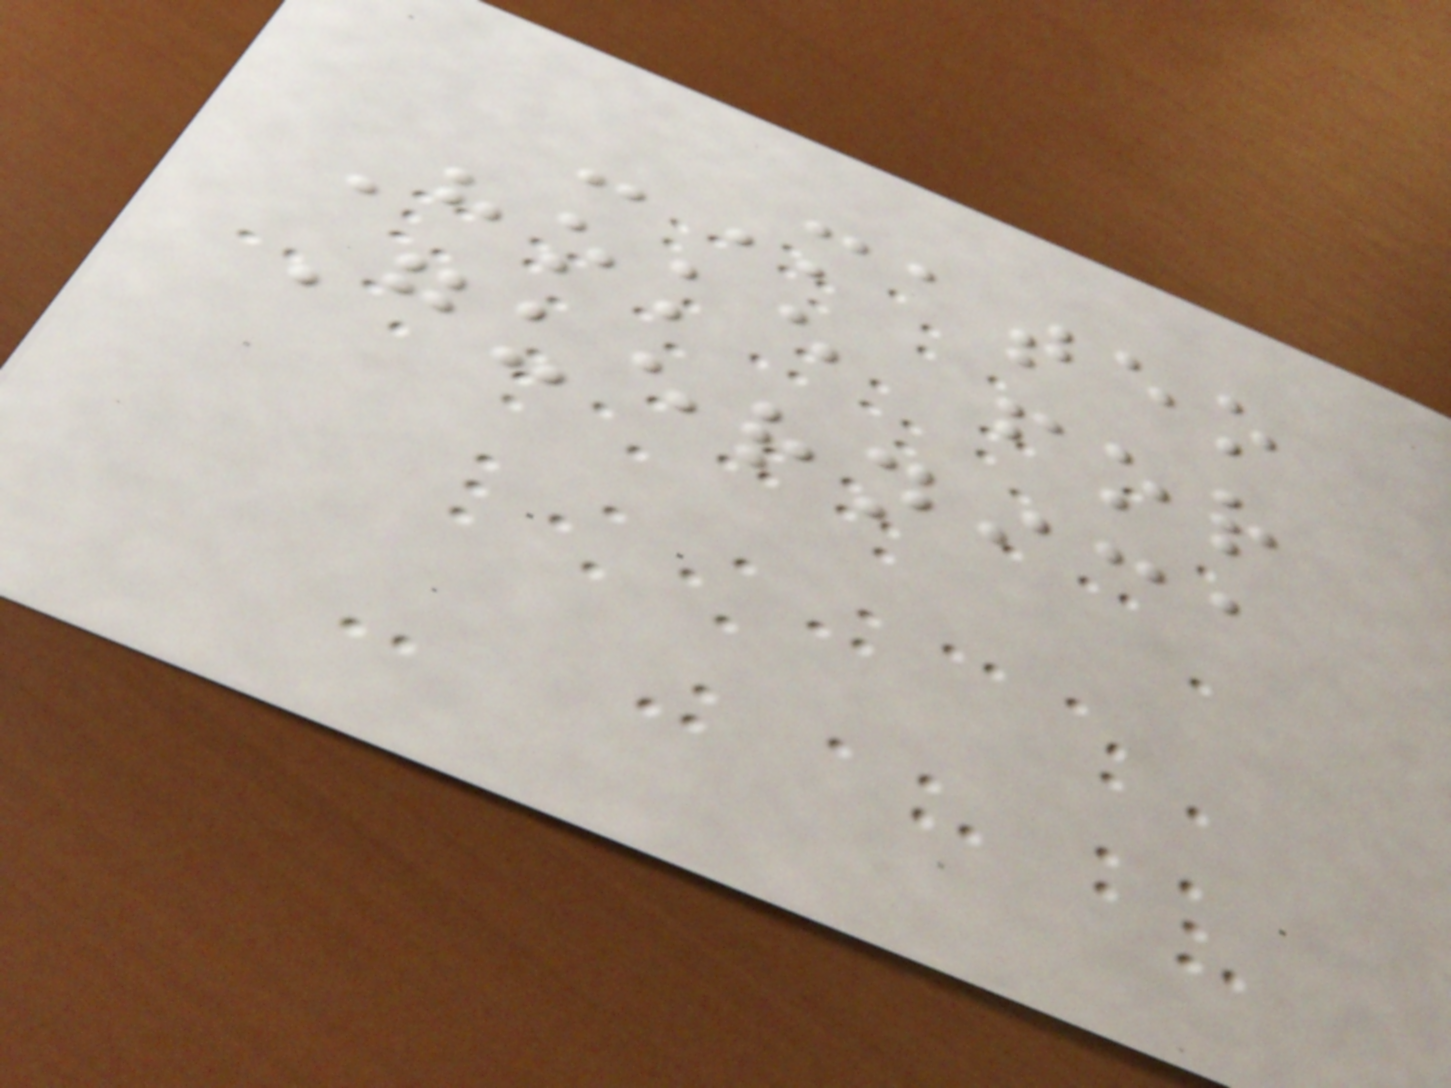-Mateo
Hoke for
Guernica
